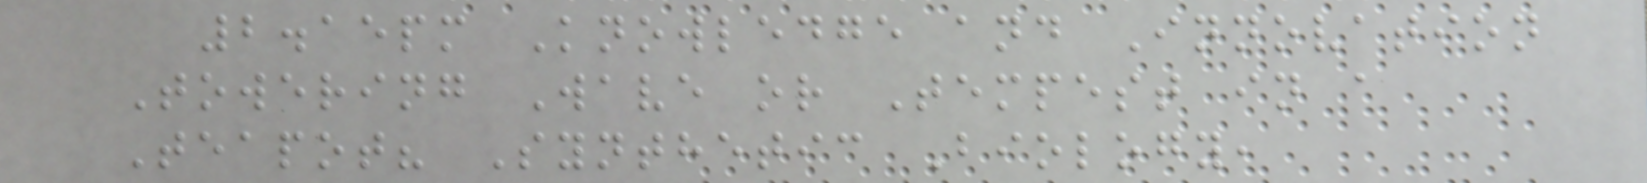2.15pm Knowledge and Innovation
Towering Wave or Tempest in a
Teapot? Synthetic Biology,
